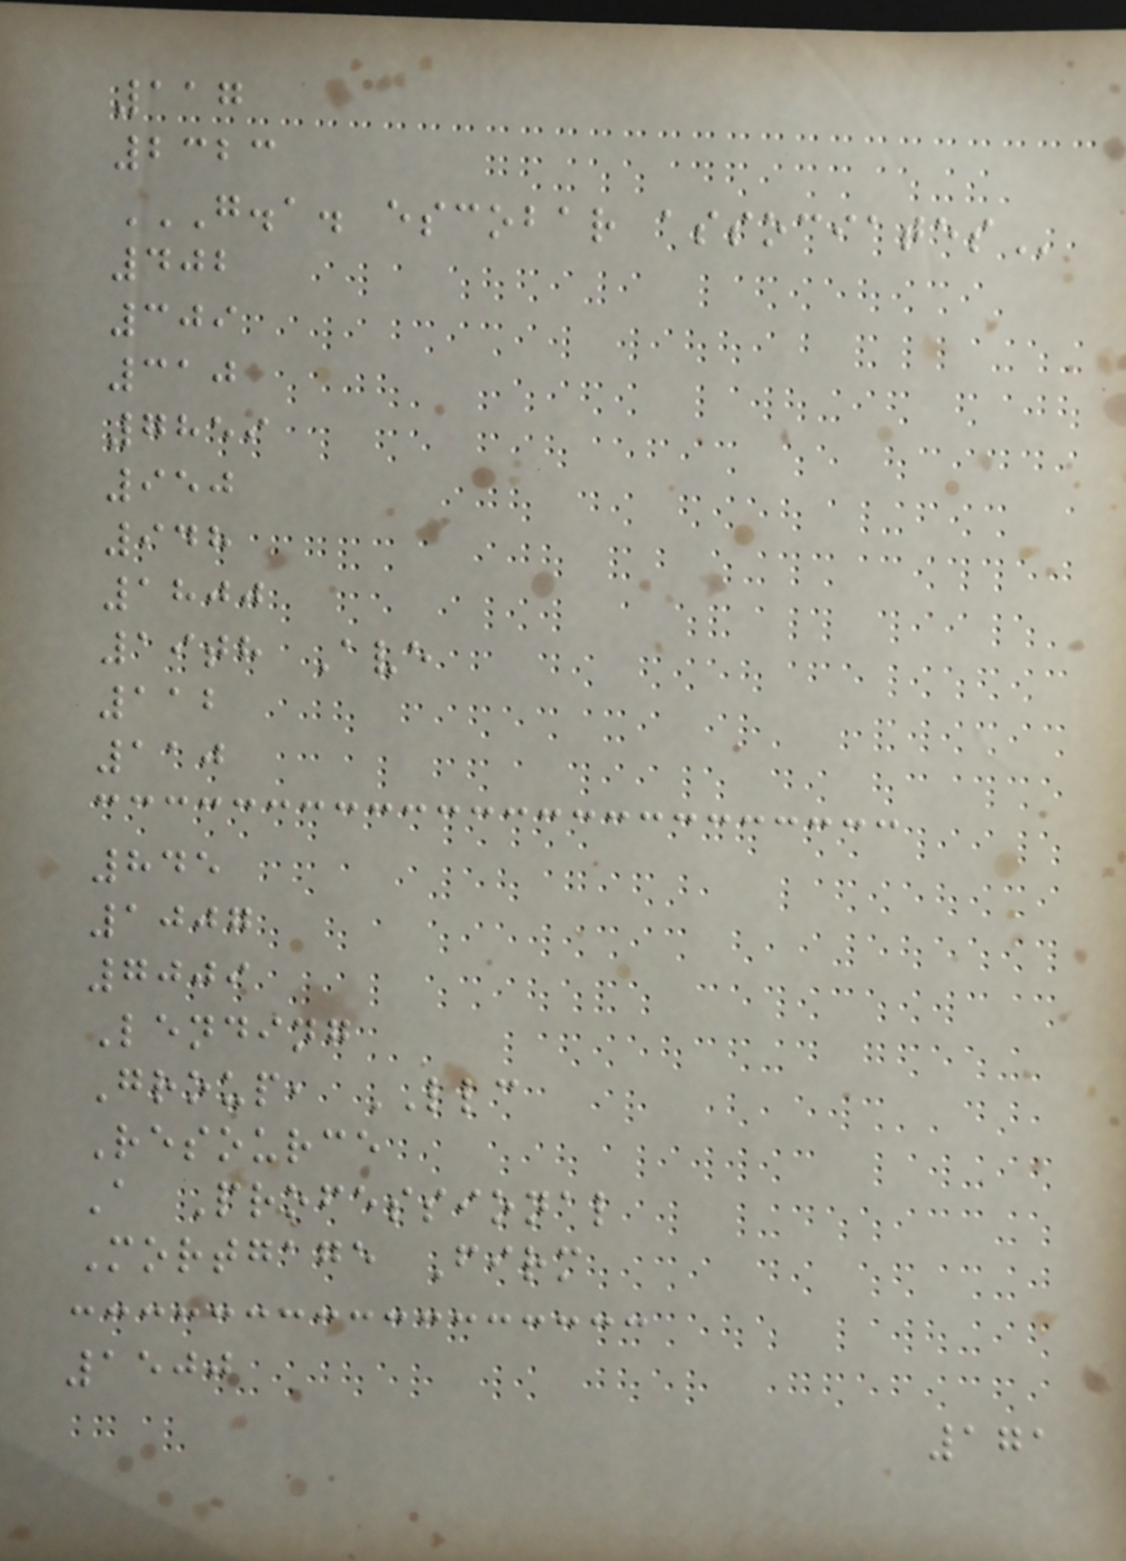117
2323
G.A. ESCOBAR ASSOCIATES
402
309
310
7859
950
948
1800
19th Ave
112
110
845
1007
7009
Lending
Group, LLC
Resource
A Professional
Mortgage Firm
1500
171
